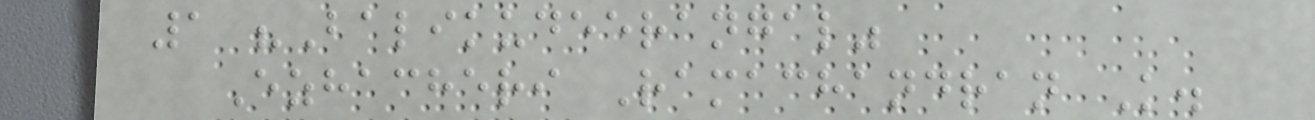1 "Balikudeerangal"
Ezhacheri Ramachandran K.
